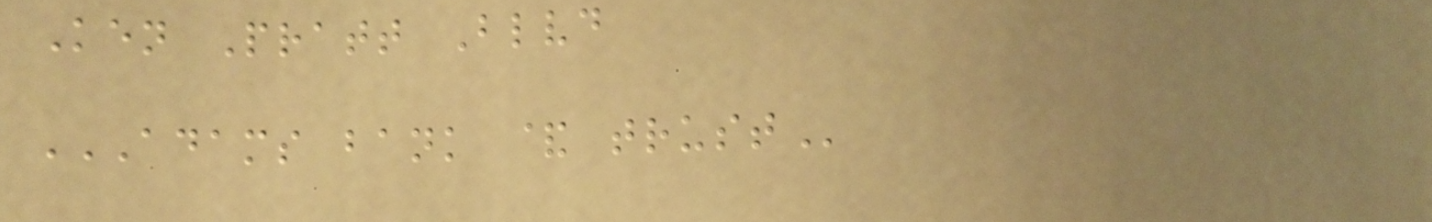Ken Pratt Blvd
ADAMS BANK & TRUST
